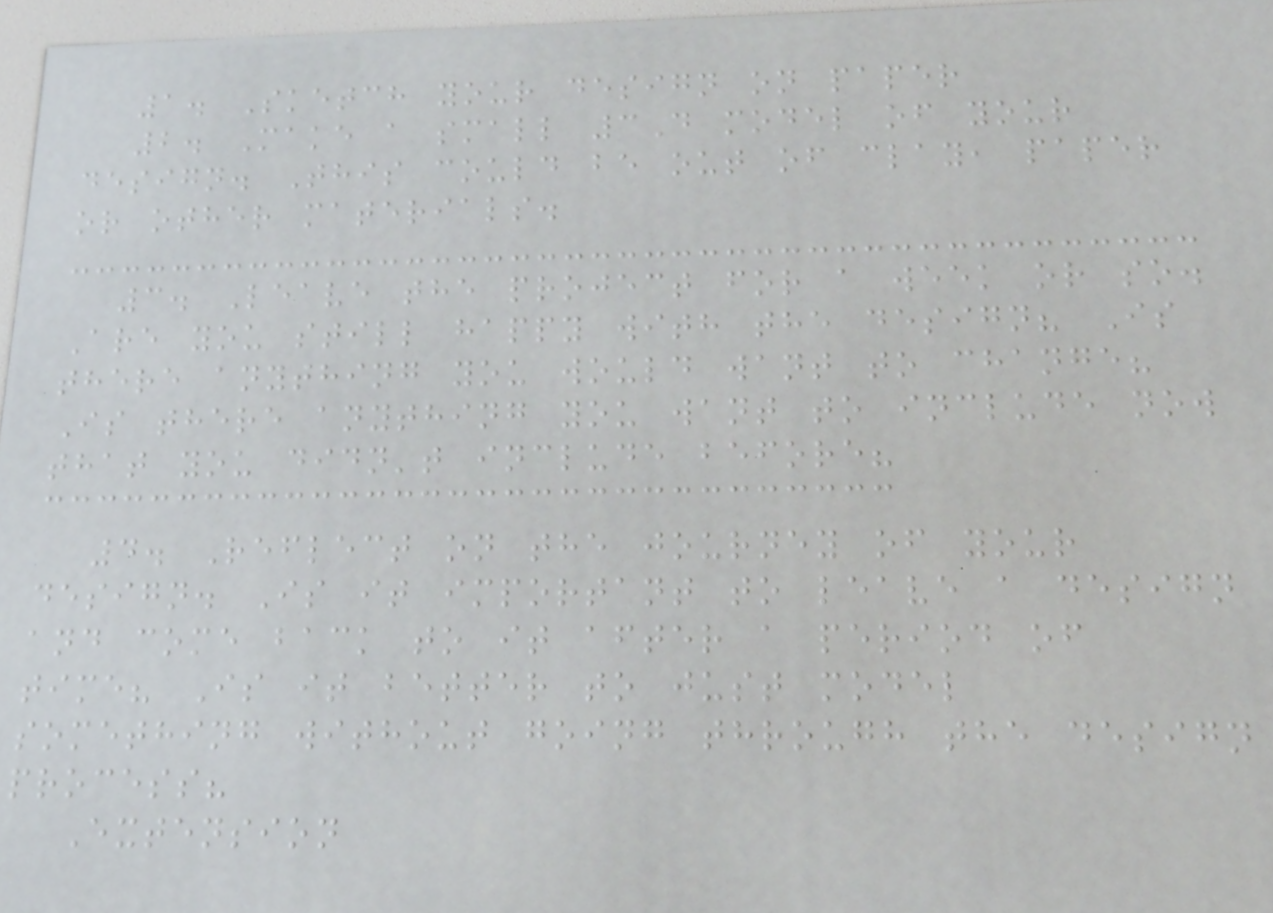1. Sketch your design on paper
2. Make a small 3D model of your
design. This could be out of clay, paper
or other materials.
3. Leave the project for a week or so.
Are you still happy with the design? Is
there anything you would want to change?
Is there anything you want to include now
that you didn't include before?
4. Reflect on the journey of your
design. Is it important to leave a design
and come back to it after a period of
time? Is it better to just model
something without going through the design
process?
Extension
